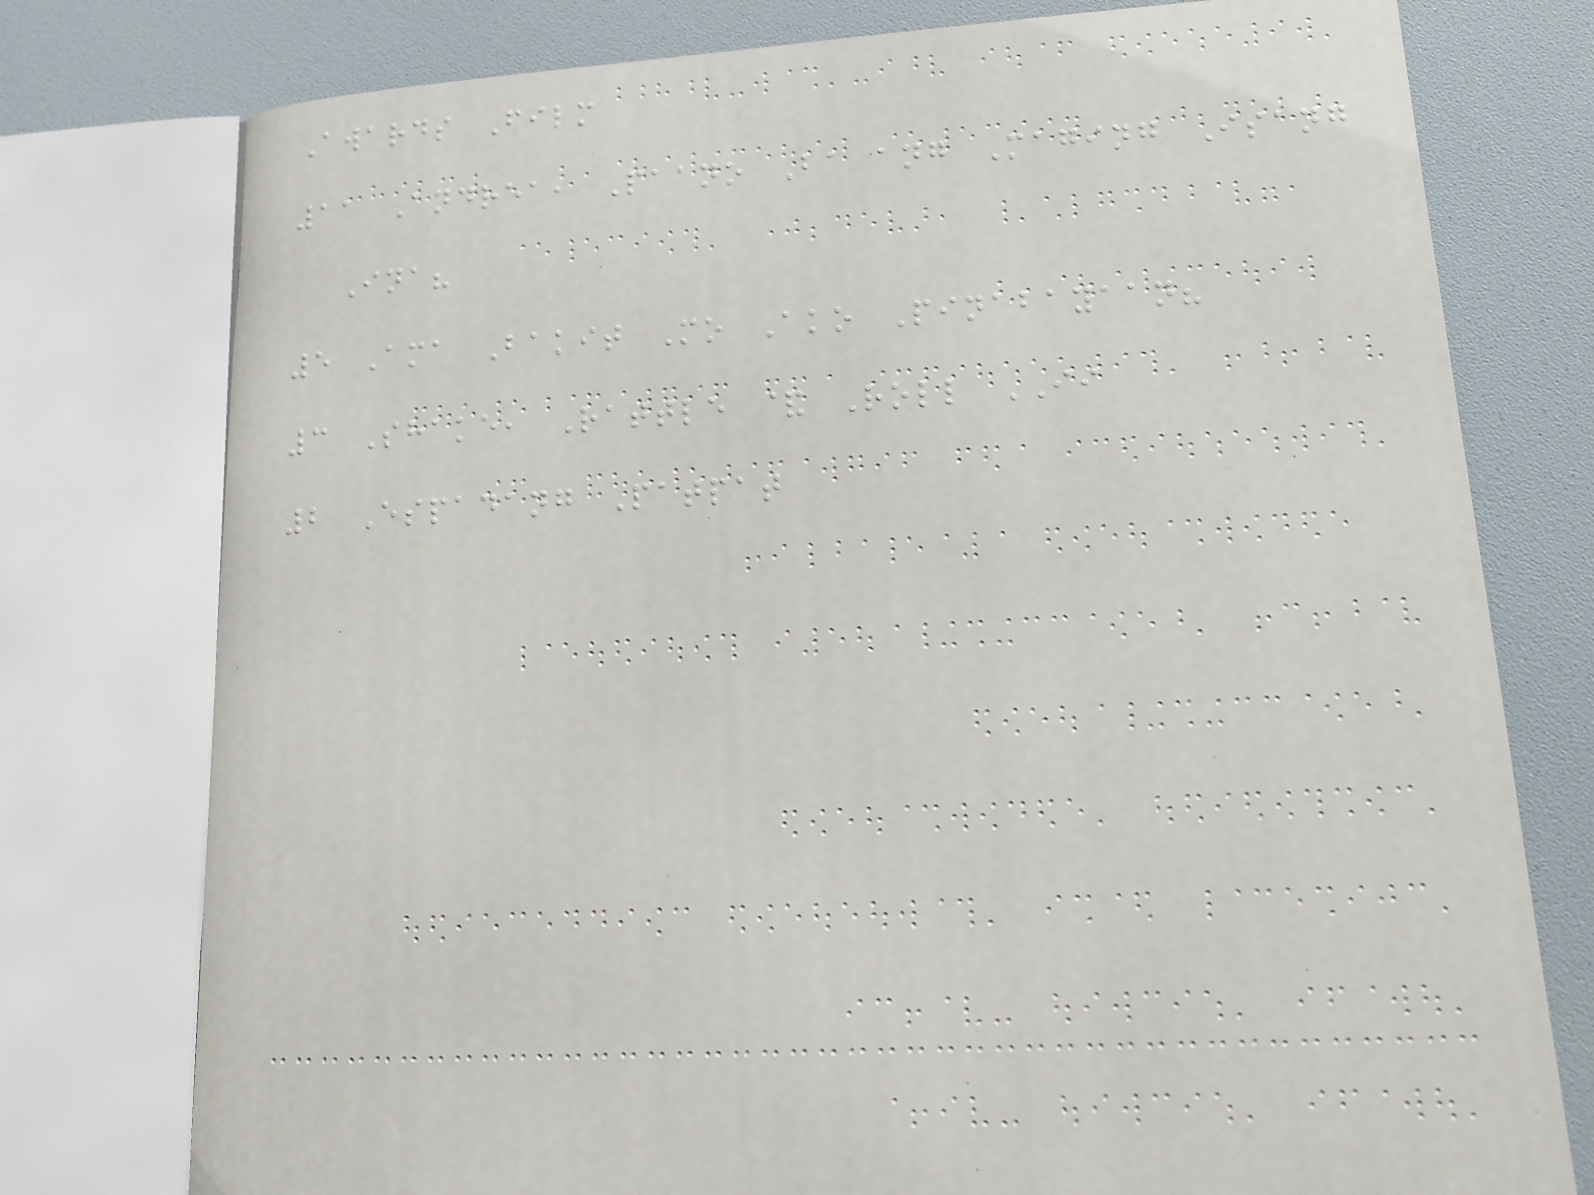Awards Film
11 Andrea, Paano Ba ang Maging Isang
Ina?
5 Ama Bakit Mo Ako Pinabayaan?
3 Shake, Rattle & Roll II
2 Espadang Patpat
